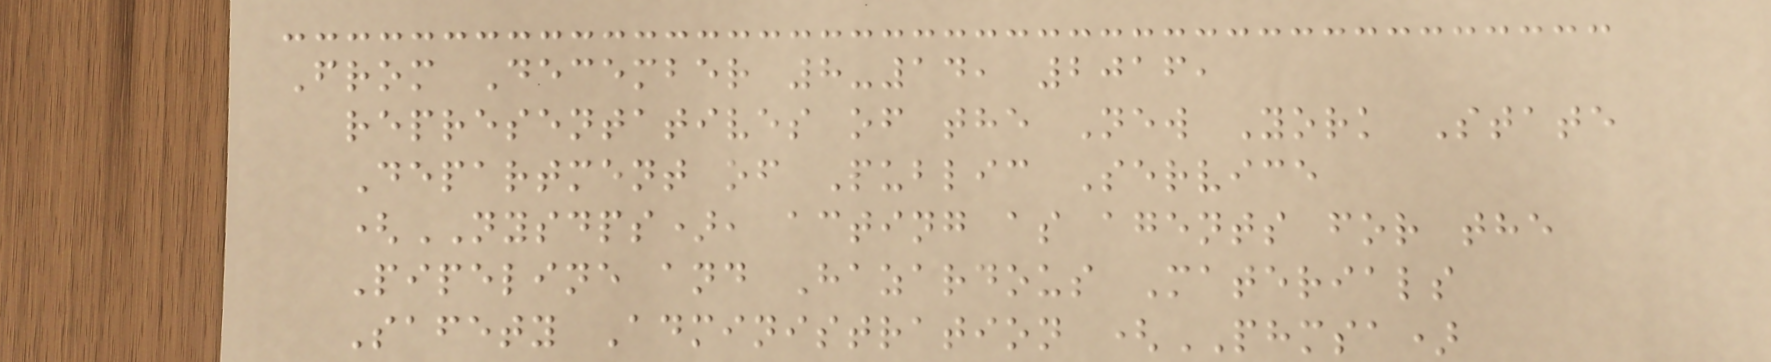From December 8-14, 2016,
representatives of the New York State
Department of Public Service
(NYSDPS), acting as agents for the
Pipeline and Hazardous Materials
Safety Administration (PHMSA)
